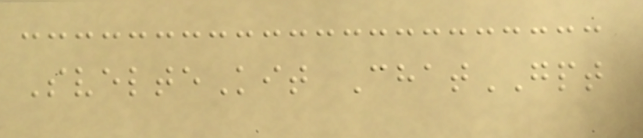SvelteKit ChatGPT
